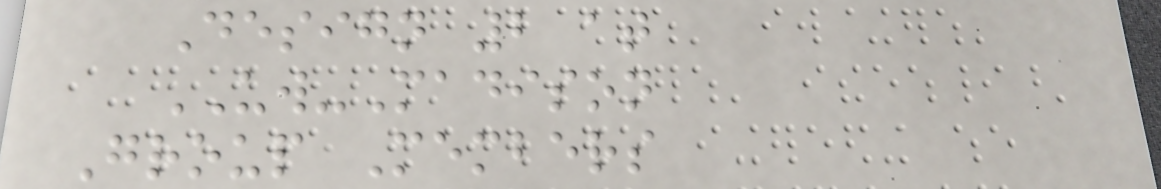Design 2 at
UW-Madison
Group Members
